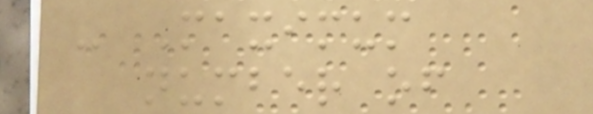- Maximum
number of
